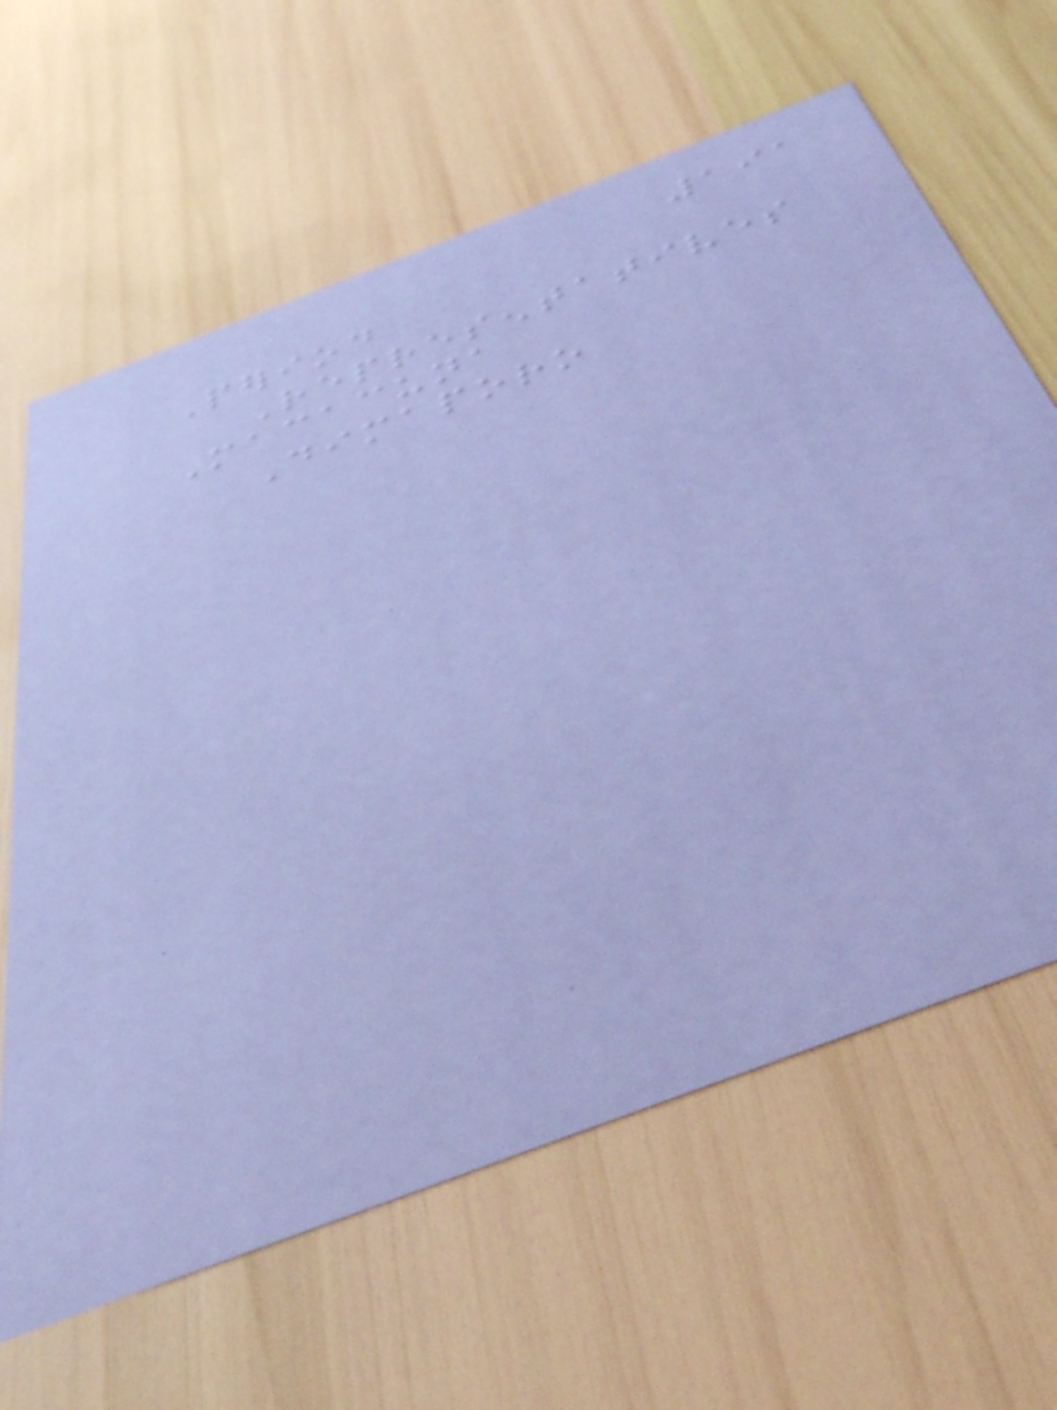191
Period
Representatives
Macacuna
Dimaporo
